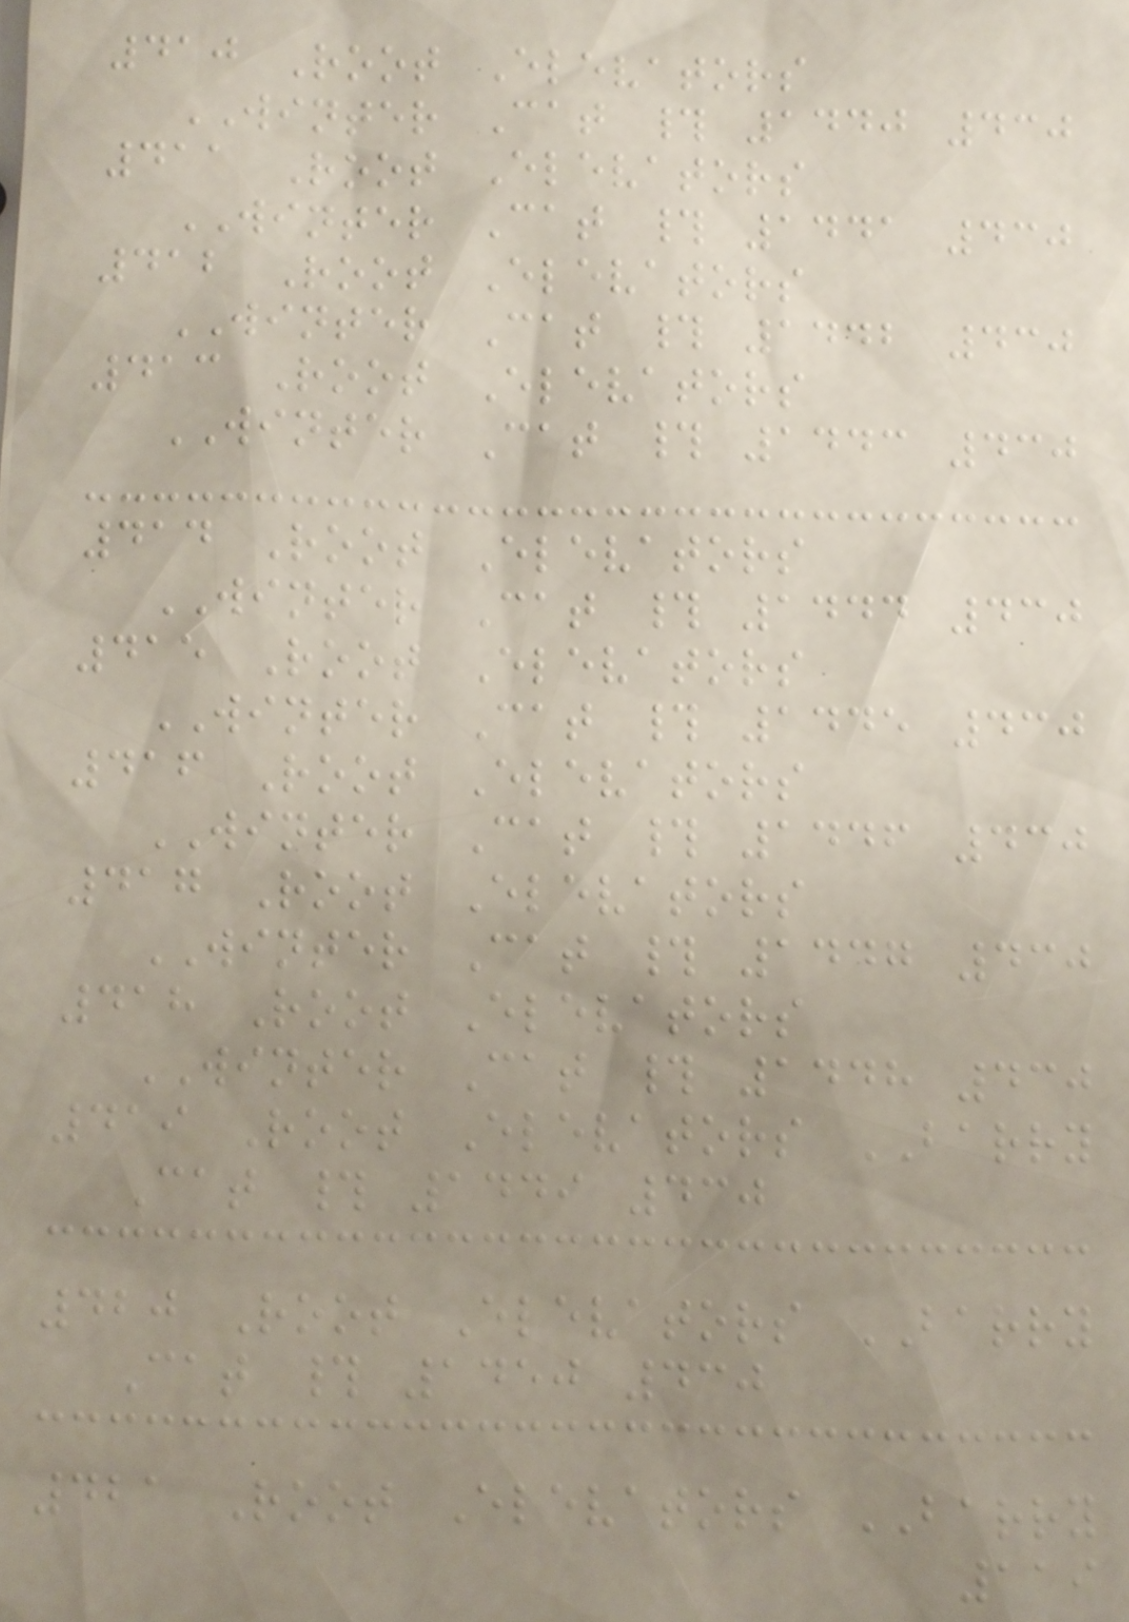410 Root Elevators
WINTER Cat # 1440 430
411 Root Elevators
WINTER Cat # 1441 430
412 Root Elevators
WINTER Cat # 1442 430
413 Root Elevators
WINTER Cat # 1443 430
414 Root Elevators
WINTER Cat # 1444 430
415 Root Elevators
WINTER Cat # 1445 430
416 Root Elevators
WINTER Cat # 1446 430
417 Root Elevators
WINTER Cat # 1447 430
418 Root Elevators
WINTER Cat # 1448 430
419 Root Elevators BARRY
Cat # 1449 430
420 Root Elevators BARRY
Cat # 1450 430
421 Root Elevators BARRY
119
